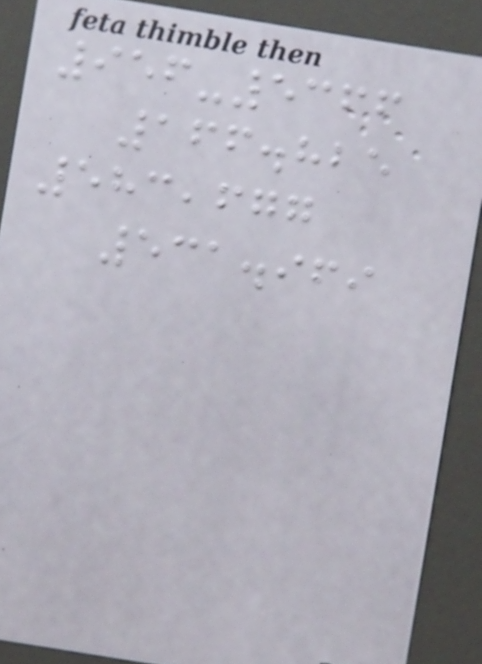956-5366
166.825
583,677
531.969
